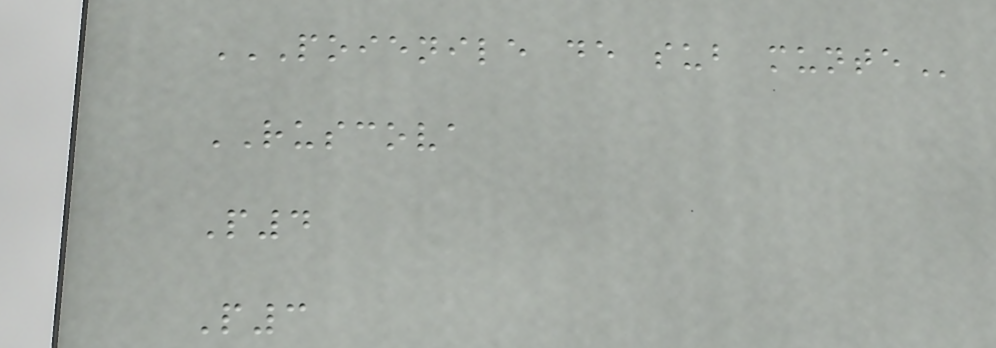POIENILE DE SUB MUNTE
RUSCOVA
P4
P3
